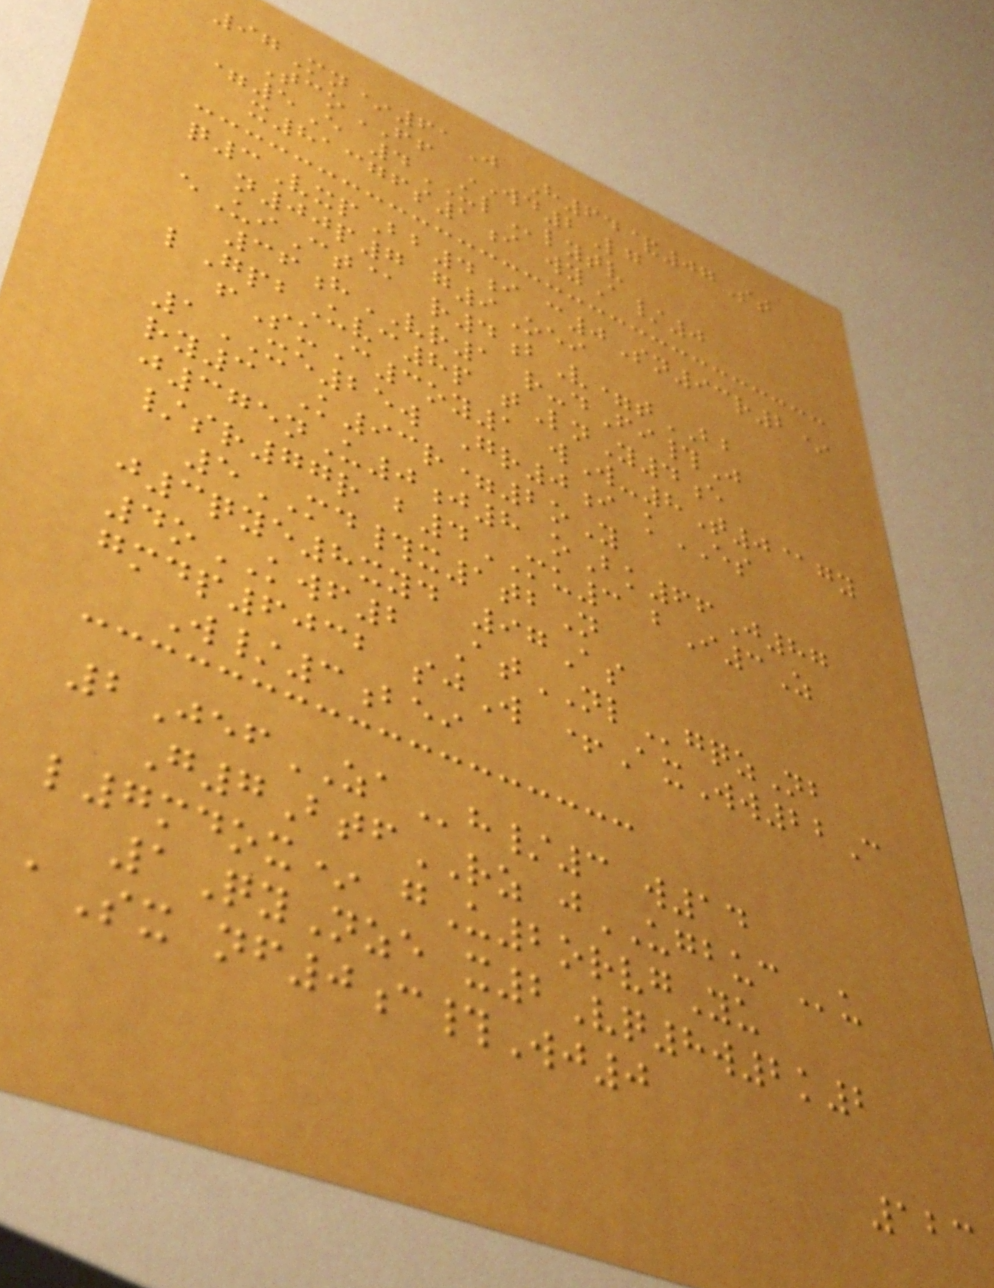97Mn*61J H64&07St
TcoFF WD2Lg
=5E 4ULlytv
x81376s1i wyA/0
q3VxpBb4i c0Sn93r2*
n00p7 g9Oei
eUiCt@ r4bV=tBB
36hVR1 r-dFi#J
lGpbUvc8p tLnY4e
fSuC3oy1 wW-8T0@gy
1XE25w Gr0i kES
ry3 K93r=2oY
j375nU0j8 oBk66J87
/sr77r b4MU3 bI3Z
5MD#x1tbN
j3qye8xyd 97As
4oKWF2 AtNLgqzNb
gmdp6032 sjW +AxWw22C
W/3bei
2JefZAh/3 w14
G7BtfRZ jUGBUCu
l7mdox* gU2orvgYu
1QyNze x2Vq8w2k2
aSx nf0c#Wj0
123
